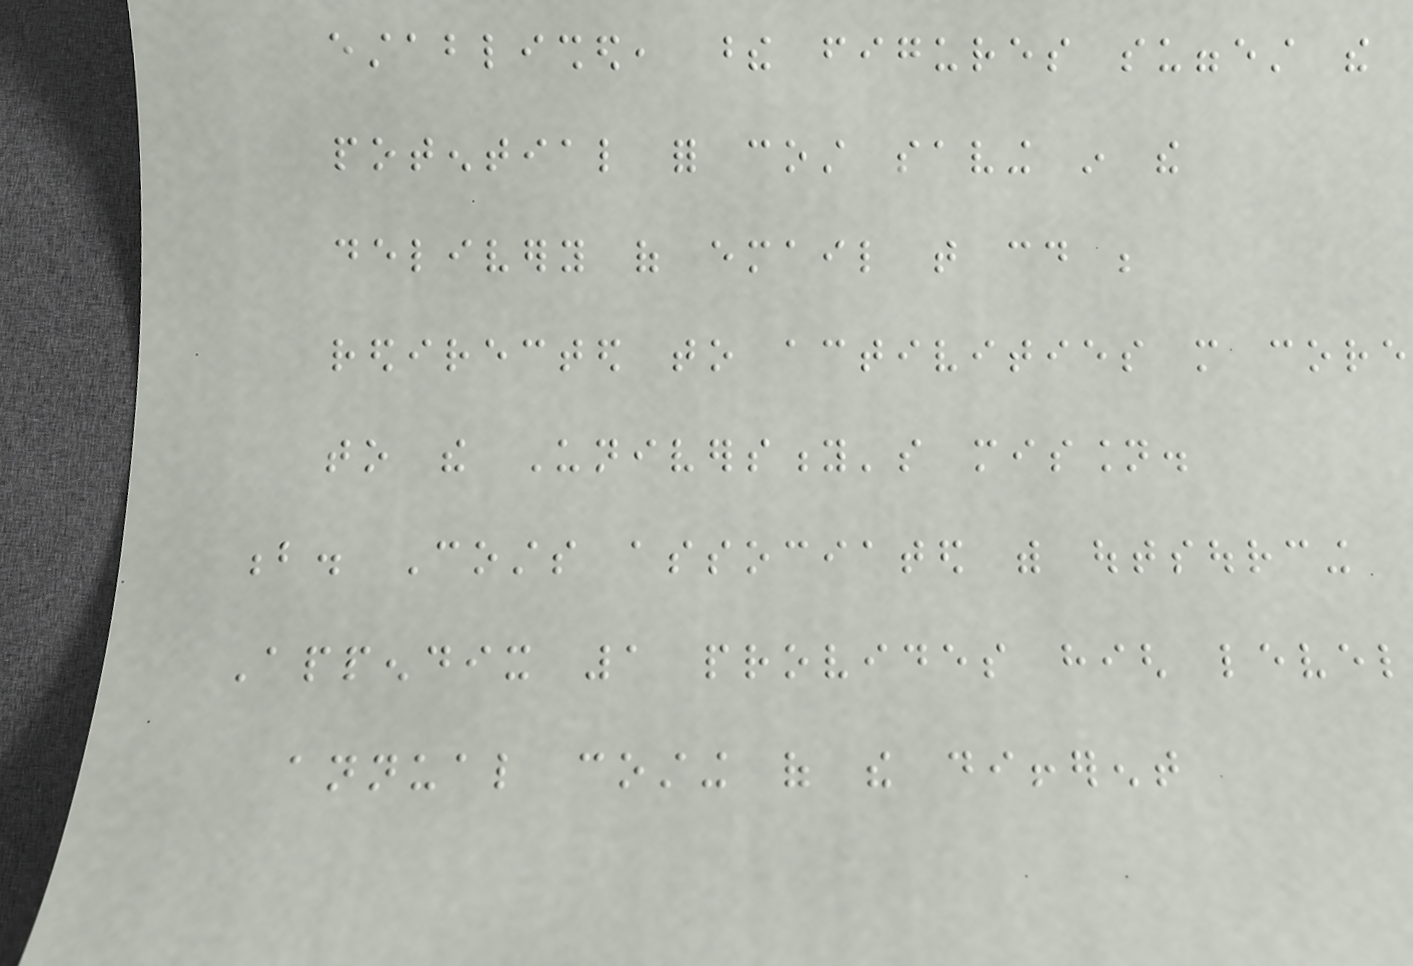established, these figures suggest the
potential for cost saving in the
delivery of email that could be
redirected to activities more core
to the University's mission.
b. Costs associated with outsourcing
Appendix 1 provides high level
annual costing of the different
